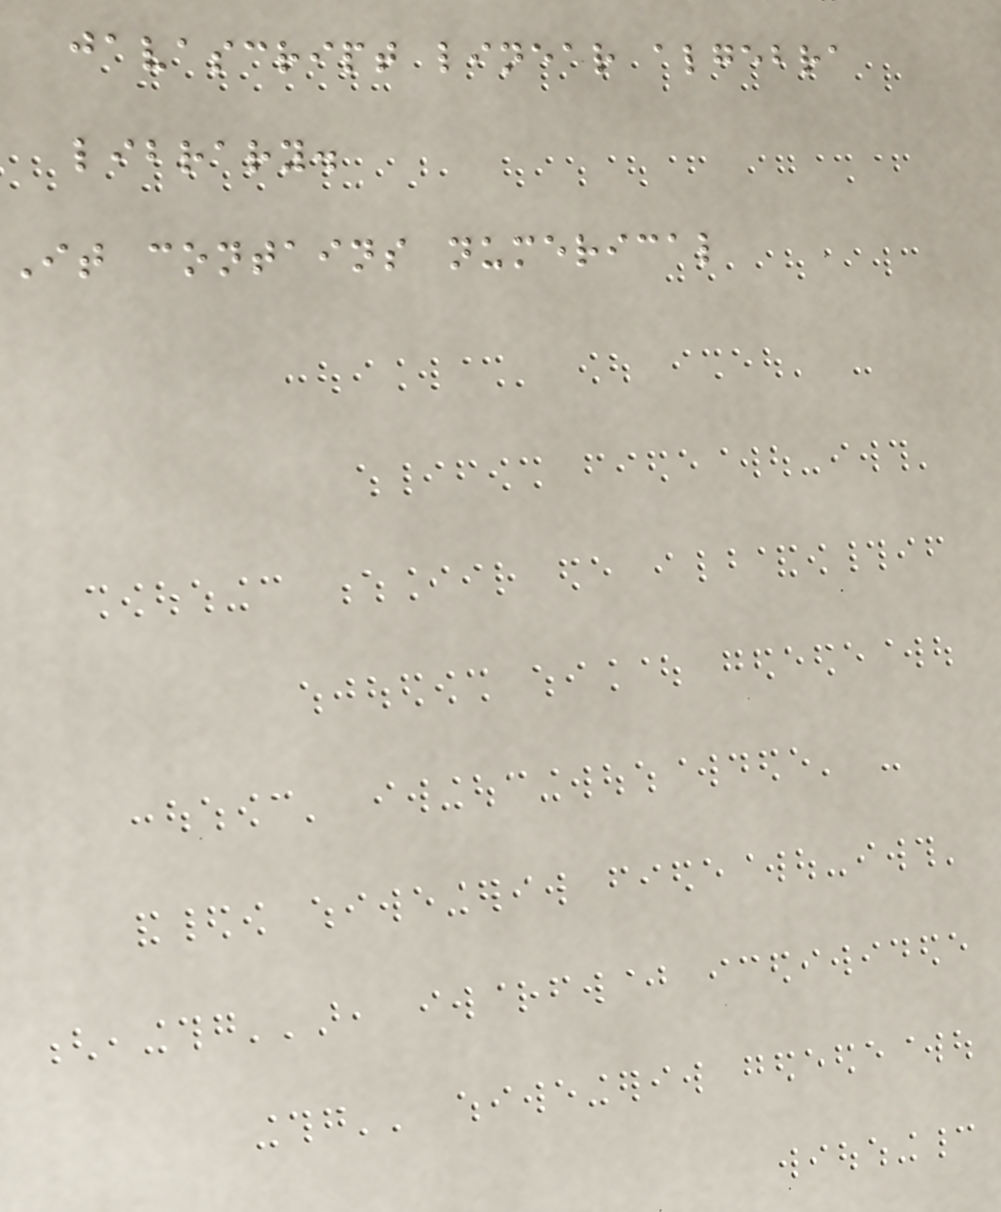javascript linear algebra
library.
It contains numerical
